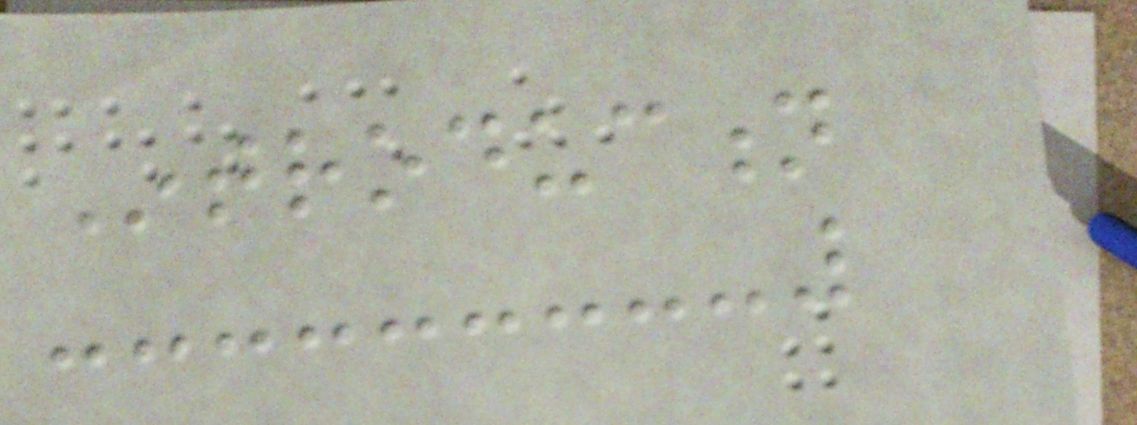Introduction
